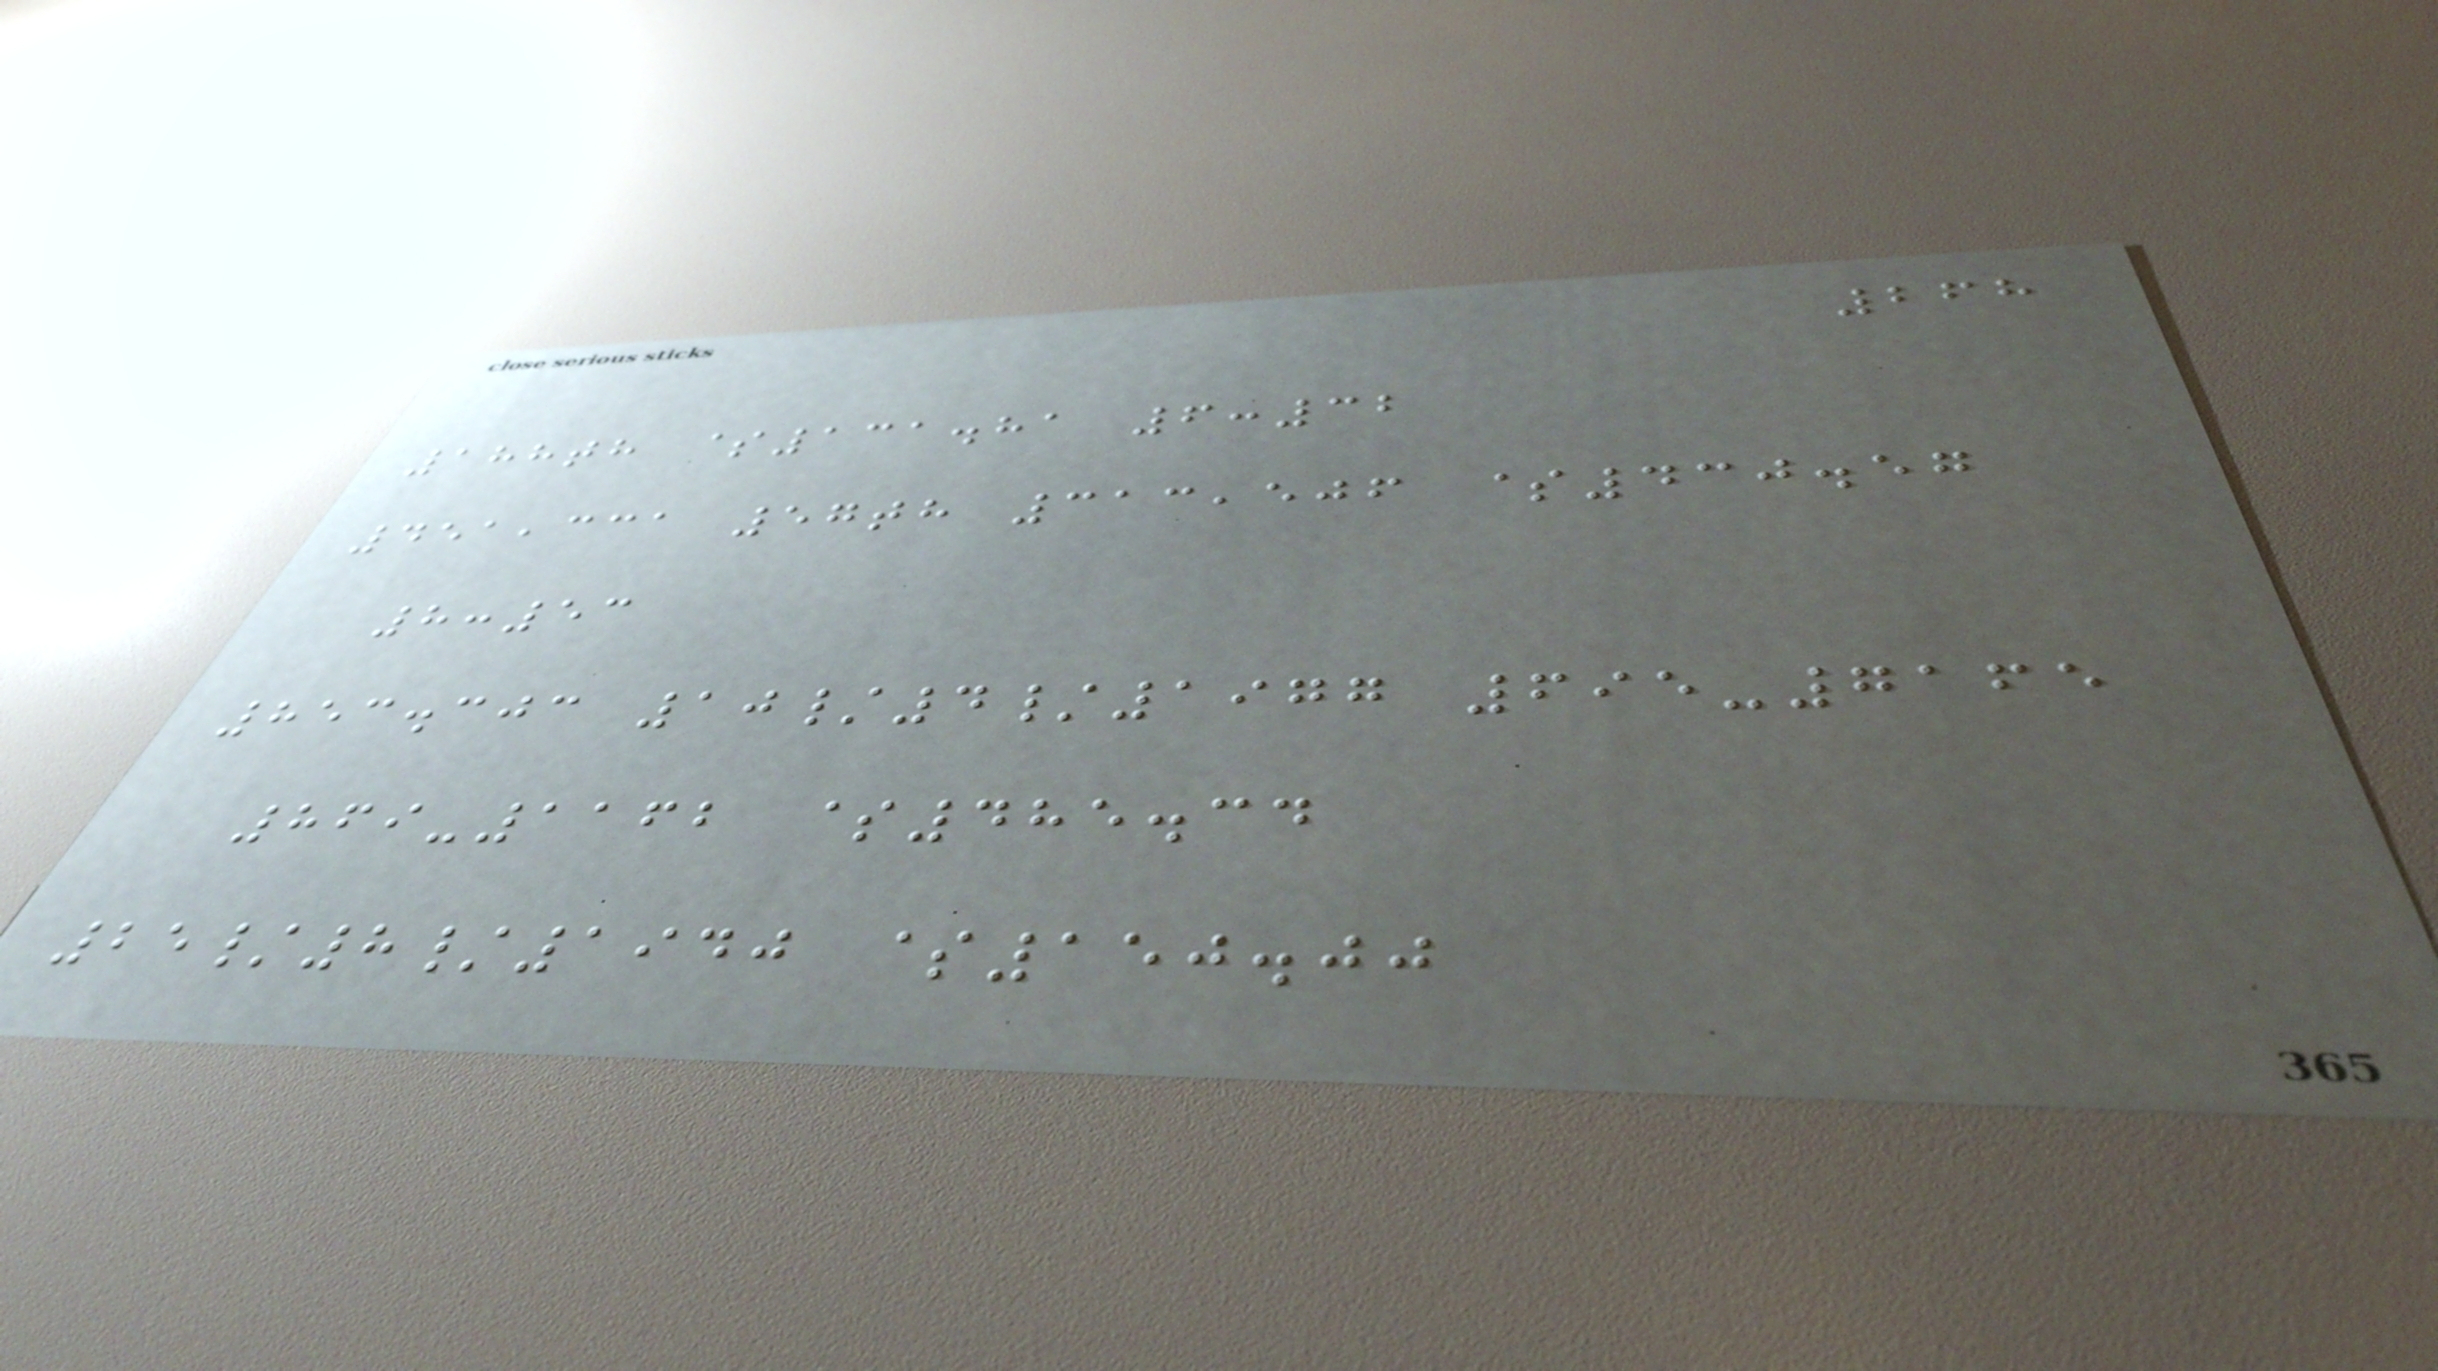268
188th $131.81 6:32
451,331 57th 313,506 $430.57
8:53
853.303 10/4/1977 695-7165
869-1162 $485.34
25/8/1940 $150.00
